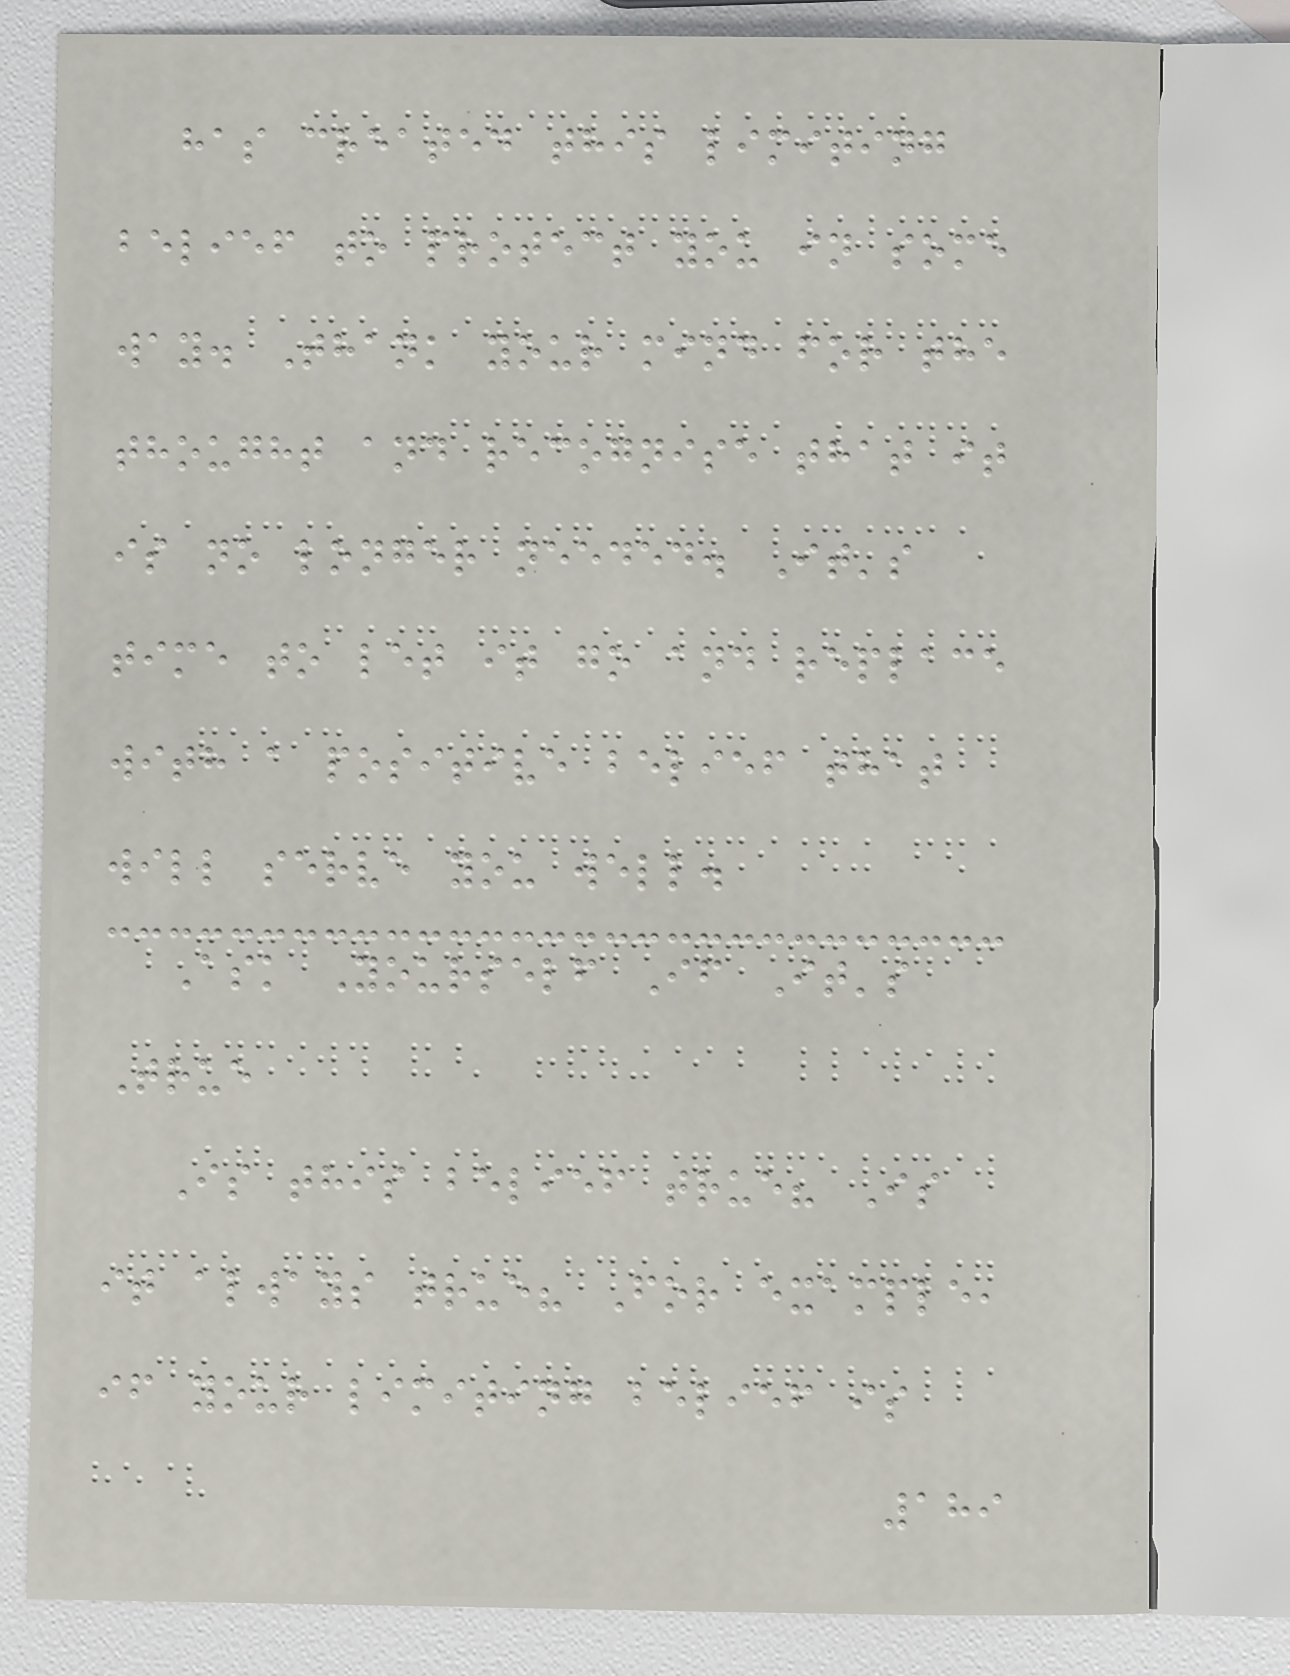has created this limiting
belief to protect you in some
way. Thank your mind for the
thought and recognise that it
is no longer needed. It's
time to let it go and replace
with a positive belief that
will serve you well.
Ask Yourself If It's
True
Is this belief true? Is
it always true? For example,
if your limiting belief is
189
